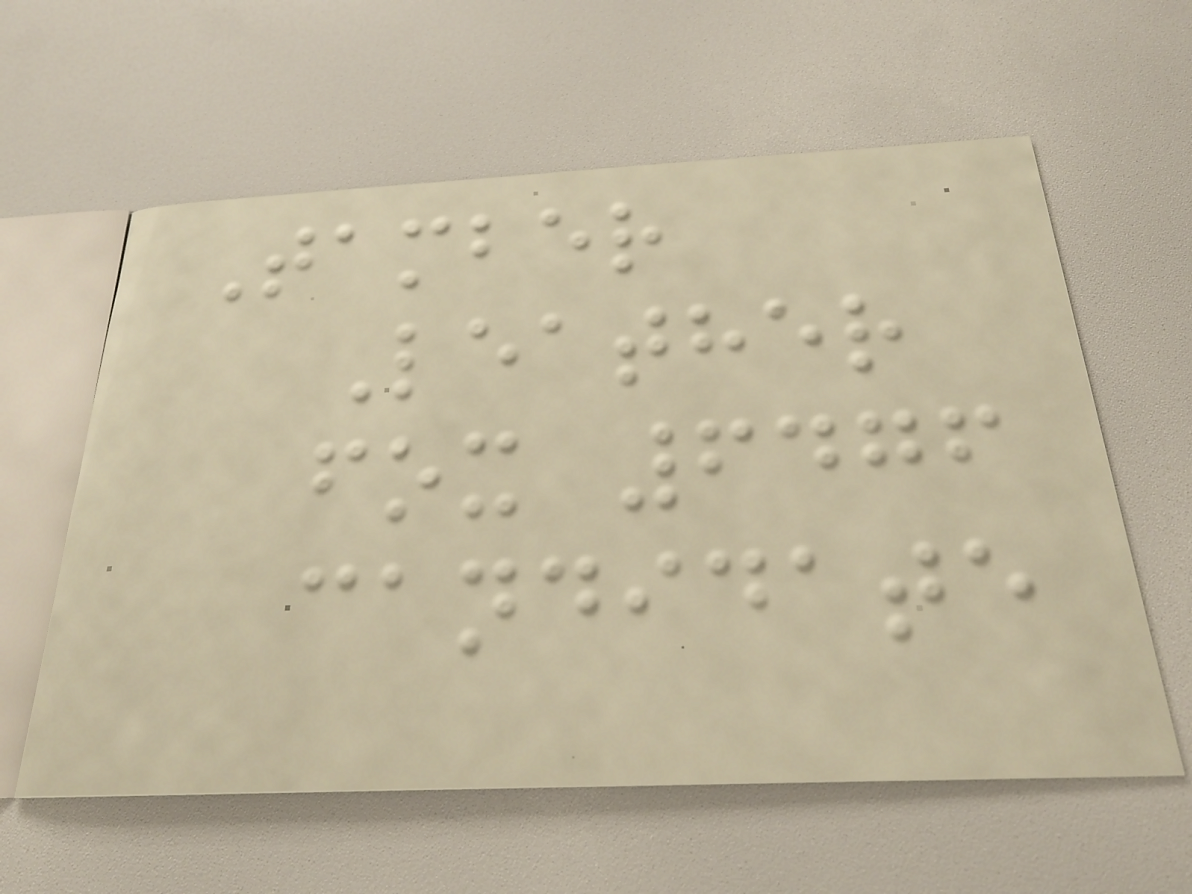Tamber
Leather
fox 6476
candidate
